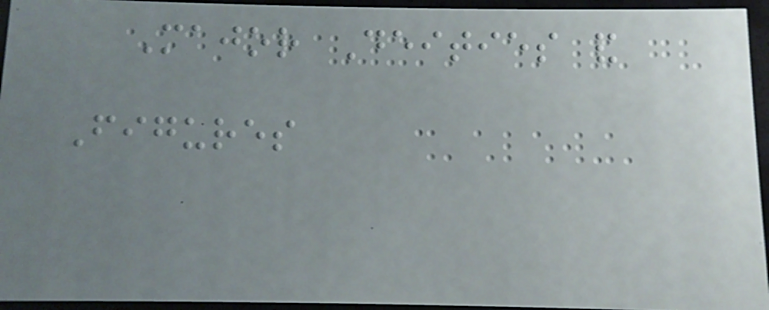Major Deities and
Figures
